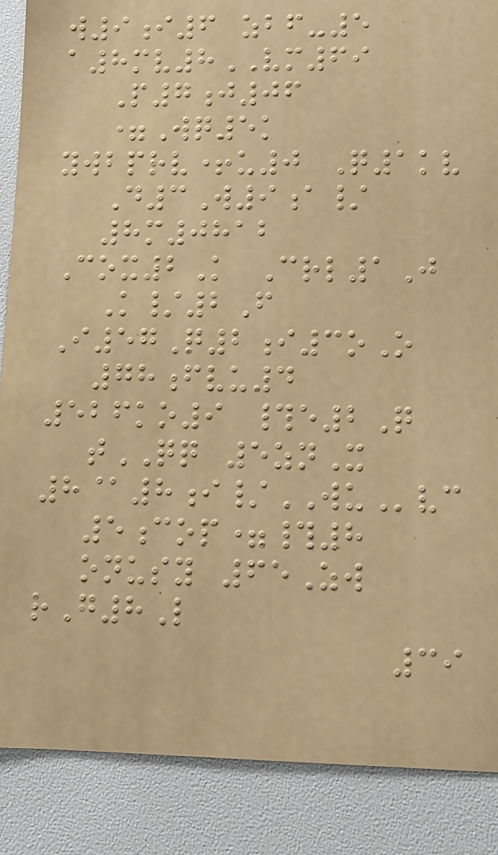w9i6 zbf-5
a8mv8VM69
P7j06
=Wq5k
ywbprv+u0 Q1kv
D3W9a/
8m0812
Cox2K Crl1J
K/2F
I57Q2i3oO
78fvu4
526ko9 #e2Q
tQQ 5znX
8@8i/WUvc
5cop=#8
onusy 65Zw
rG8L
39
